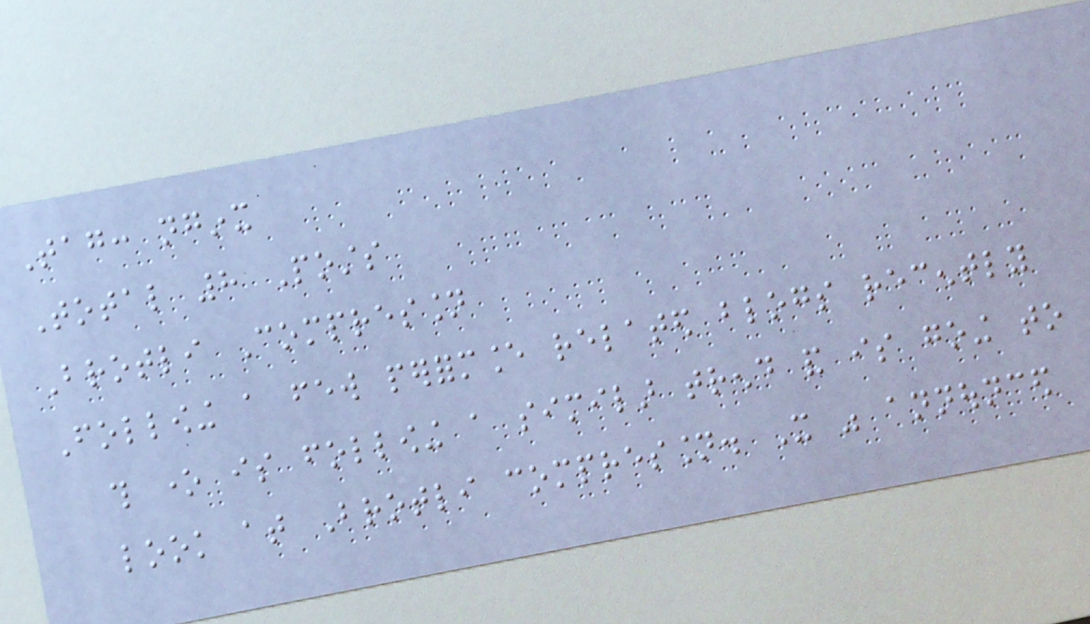Tag: nginx
Total 8 Posts
Brotli Compression
Following a few performance related blogs recently
this one is following a similar trend and is going to
look at Brotli compression. It was announced
